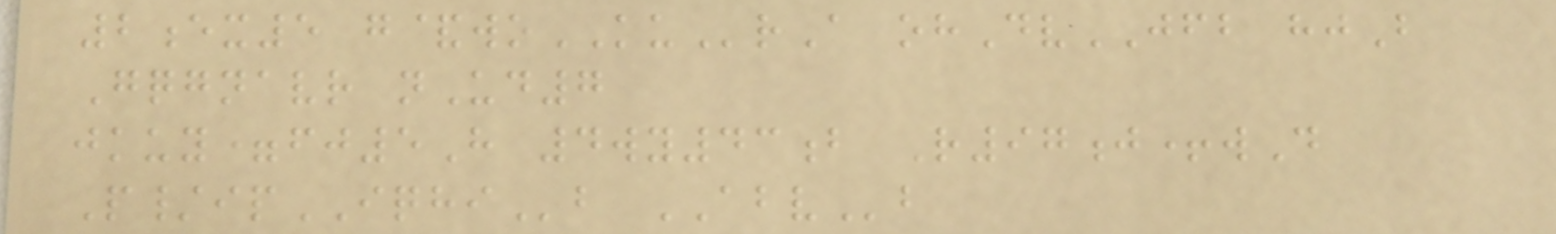2ex5 g&woKUrA ohDvJFB hjB
Gqgnavr nUd7
jkuy=fj5H 4wy43b R97j+wD
P/ipIQHIb ABVb
